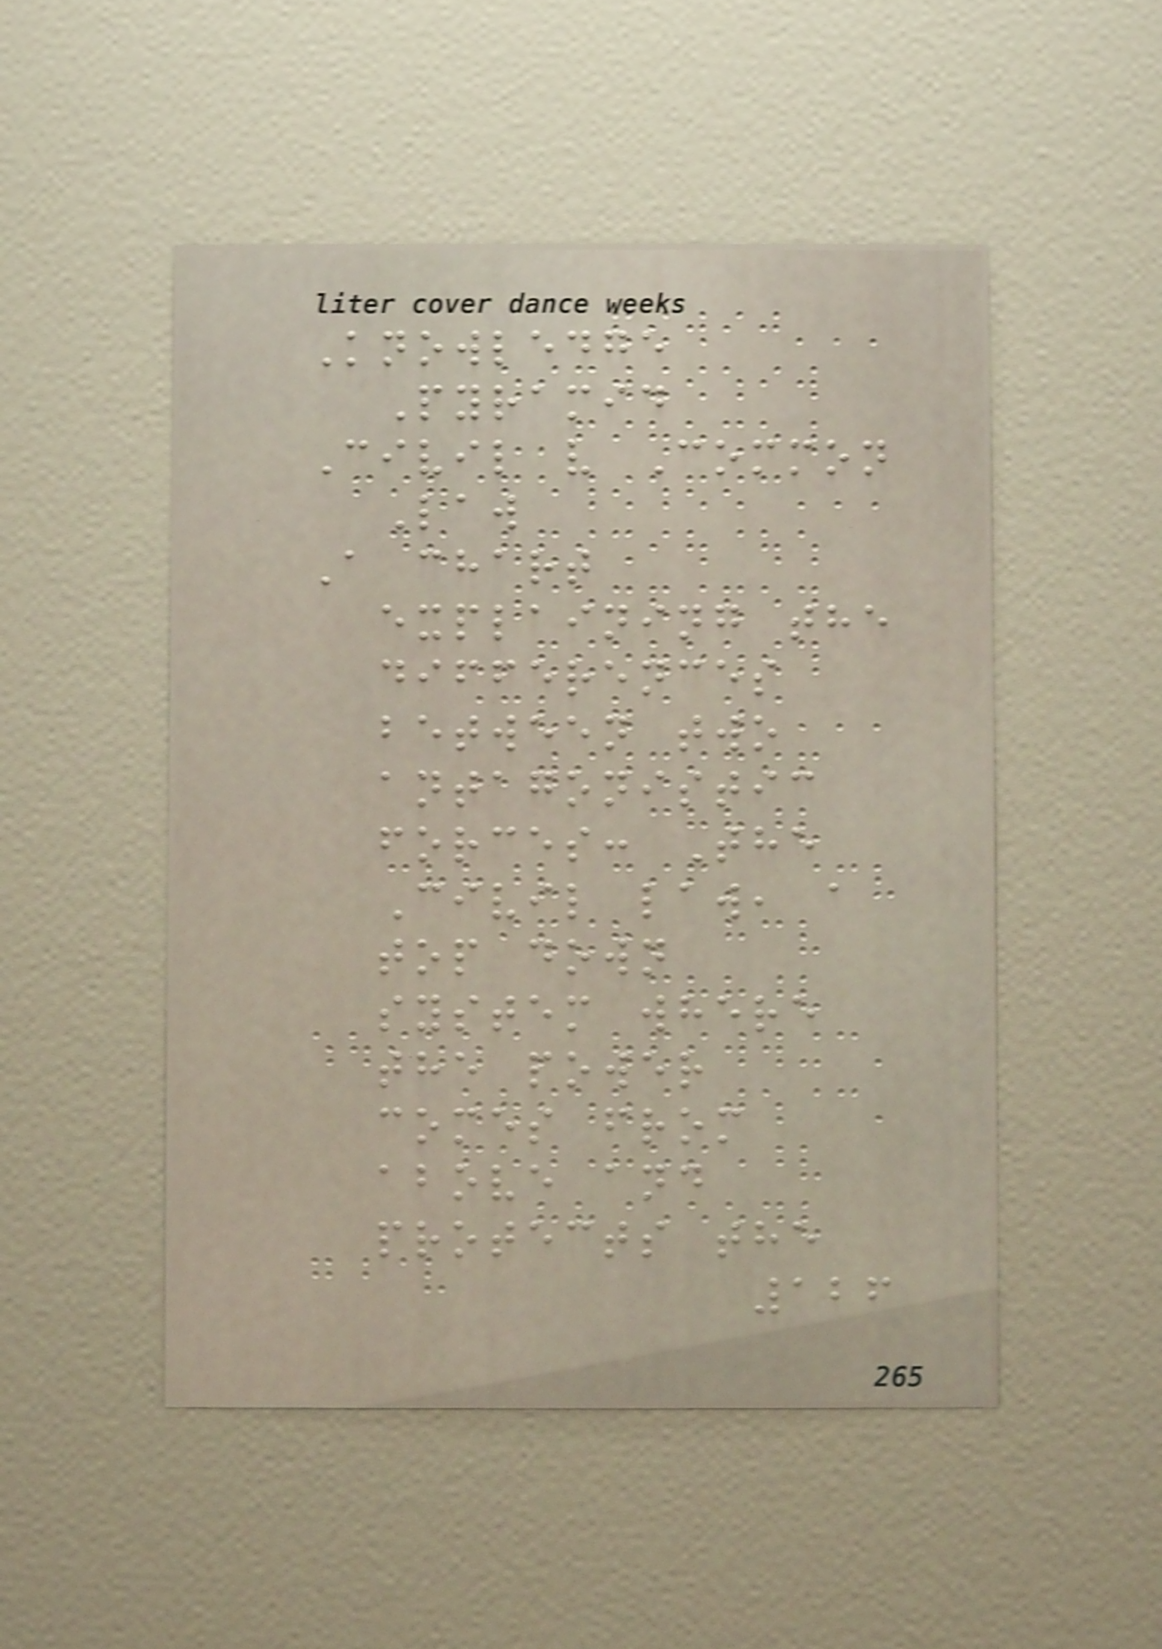Knowledge
Pyramid
Civil v Common
Law
A chart
explaining the
differences
between two
antagonistic
forces: The
Civil law, a
top down
system where
the power
comes from
above and
protects the
126
